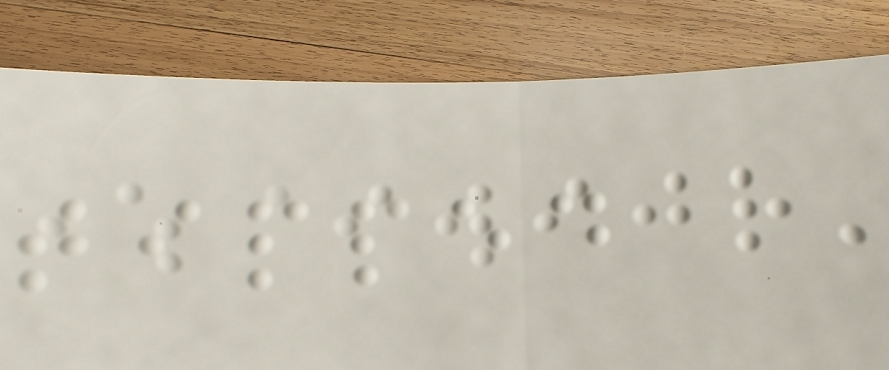tipped
